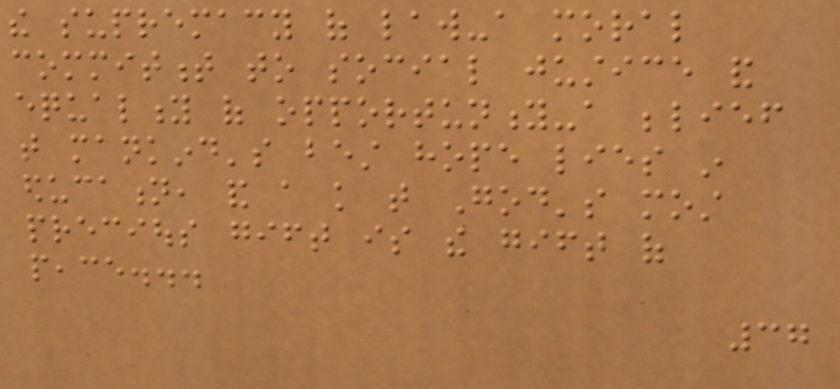the supremacy of law-a moral
commitment to social justice and
equality of opportunity-a belief
that mankind's best hope lies in
education, and a knowledge that God's most
precious gift is the gift of
peace...
37
